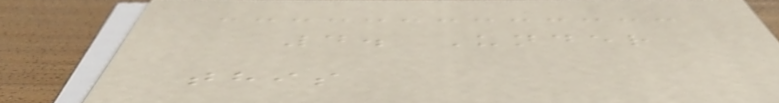4. Under
this
